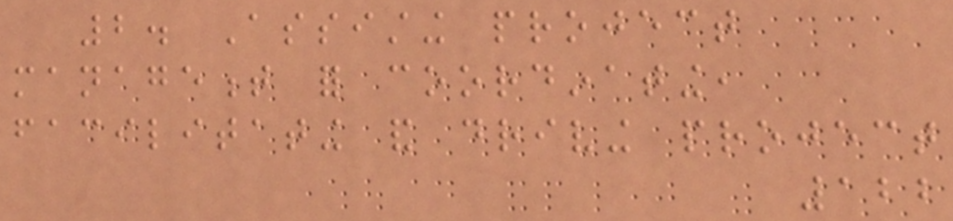2. Assisting project
management for coordinating,
facilitating and driving project
122
